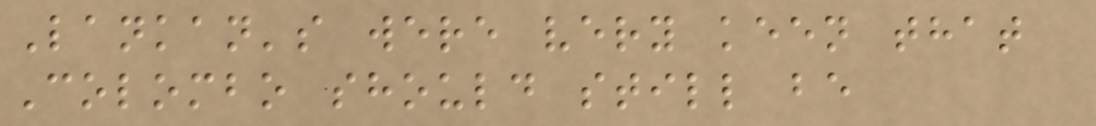Lankan's were very keen that
Colombo should still be
